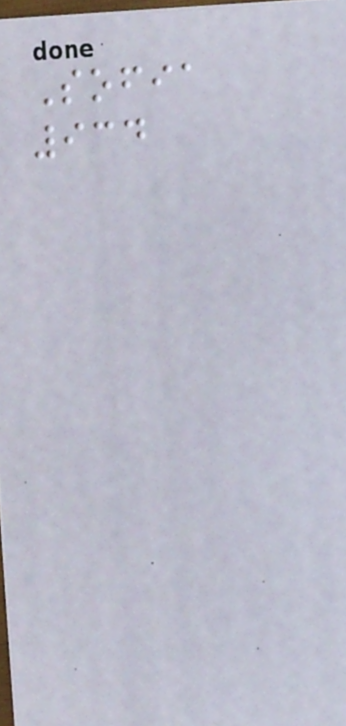Sofia
934
